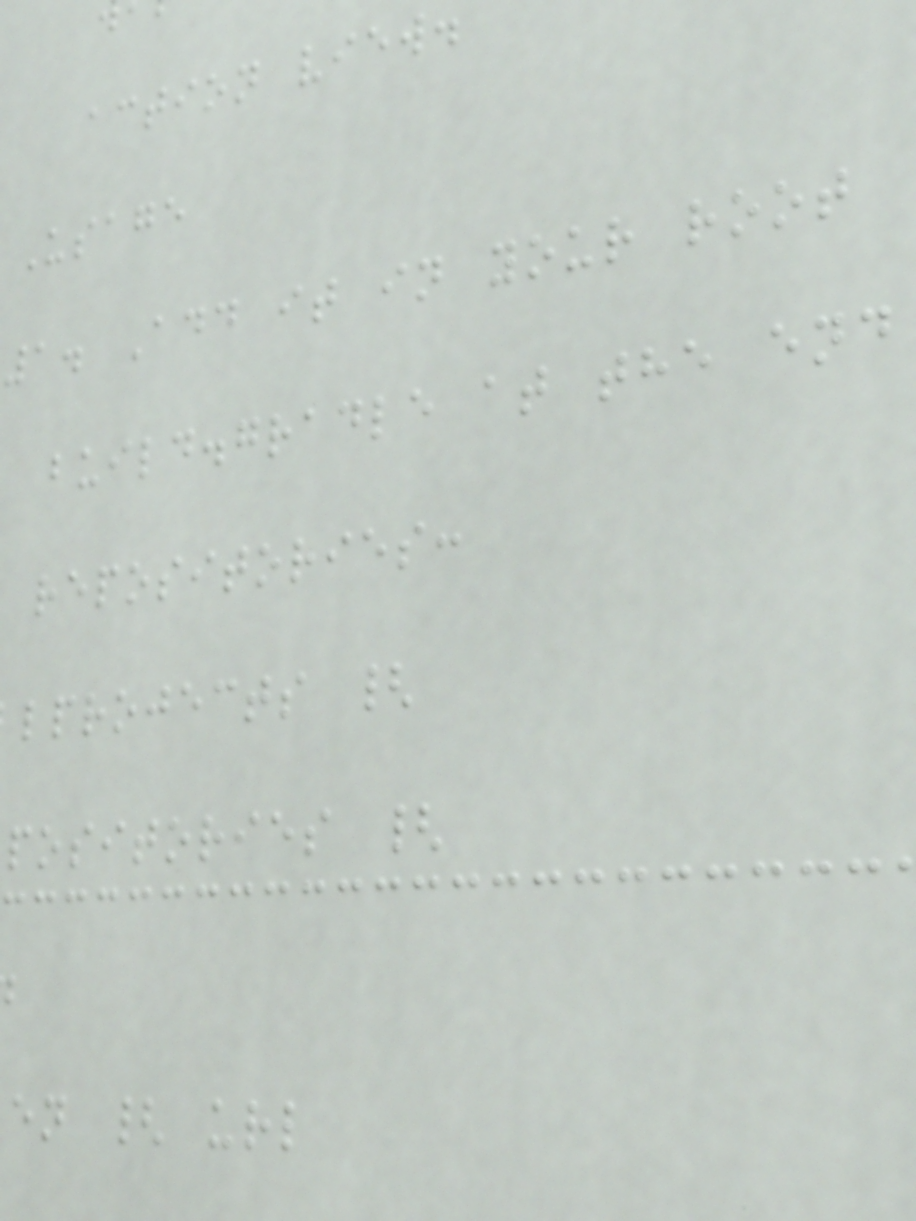action view.
Usage
1. Add it in your root
build.gradle at the end
repositories:
lprojects {
positories {
en { url
